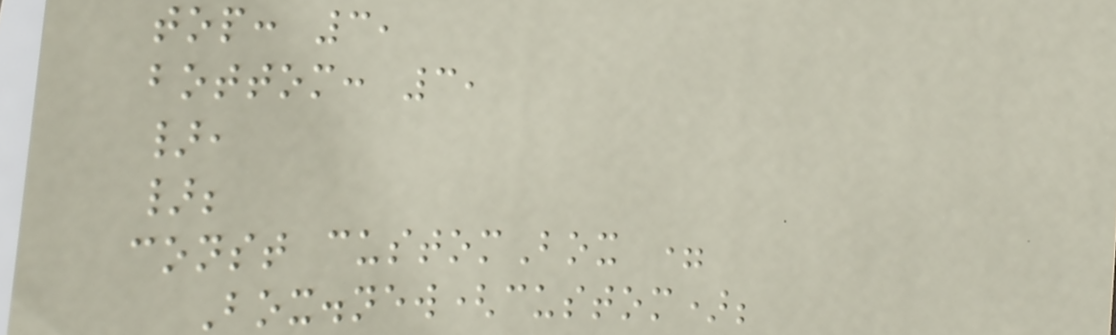top: 3,
bottom: 3,
},
};
const customBox =
Box.new(custom);
